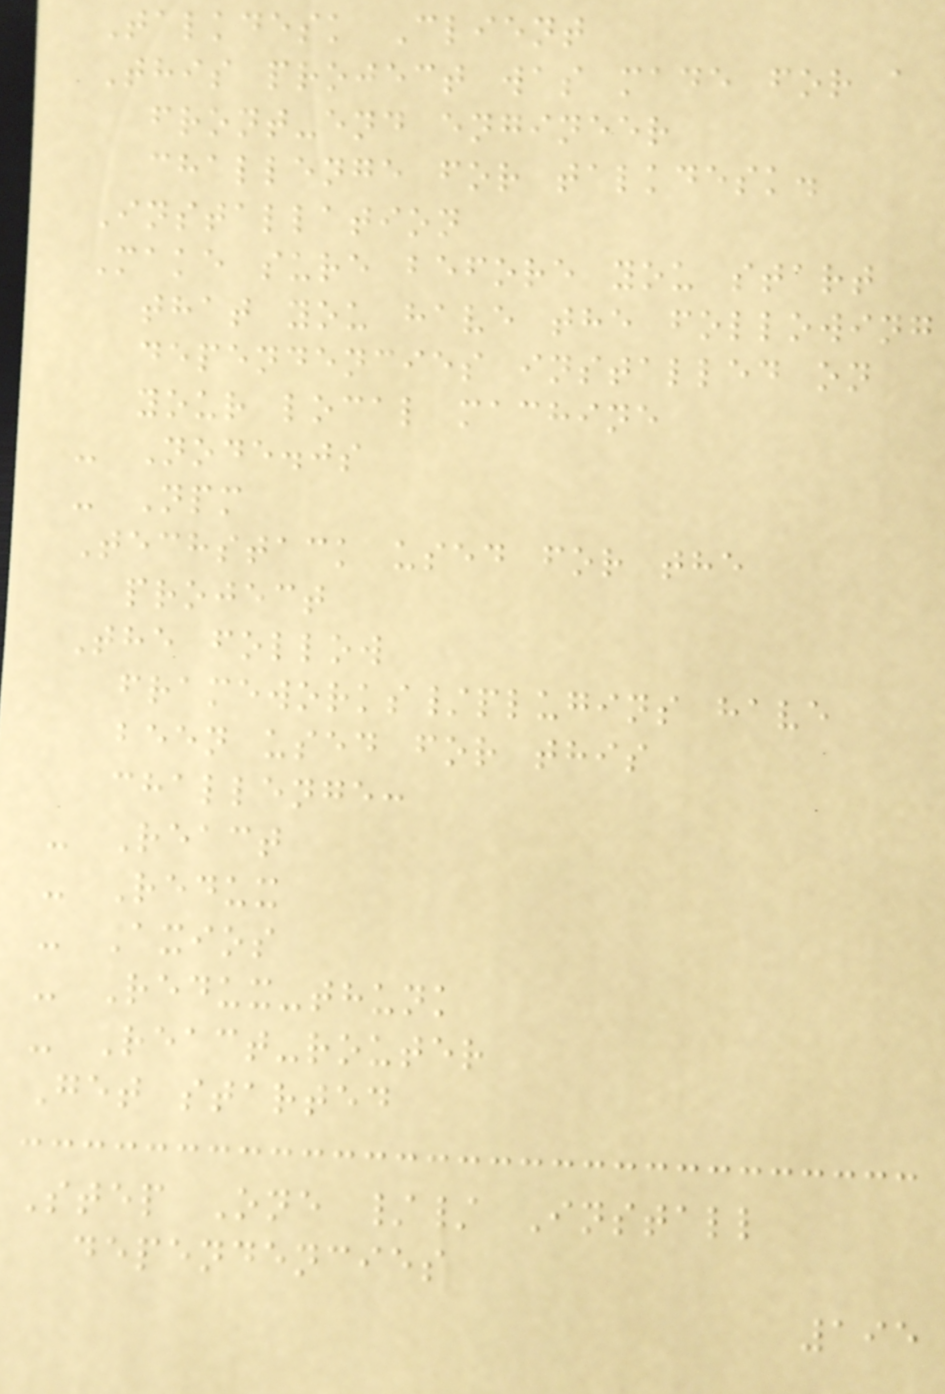Talkdesk Client
This project was made for a
front-end engineer
challenge for talkdesk.
Installation
Make sure before you start
that you have the following
dependencies installed on
your local machine
- Node.js
- Npm
Techstack used for the
project
The follow
frameworks/plugins have
been used for this
challenge:
- React
- Redux
- Axios
- Redux-thunk
- React-router
Get started
Step One // Install
dependencies
195
